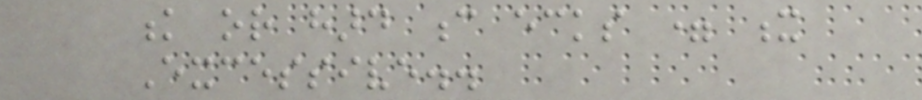k or hard c ecks = x
Excessive..
